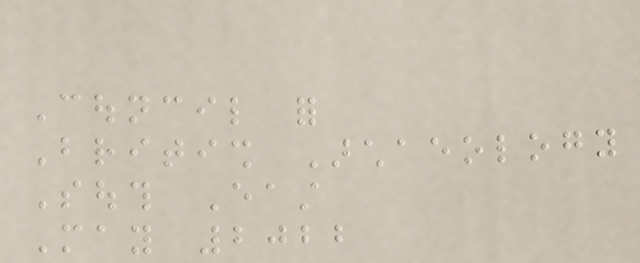Council for
British Archaeology
South East
May 2022
